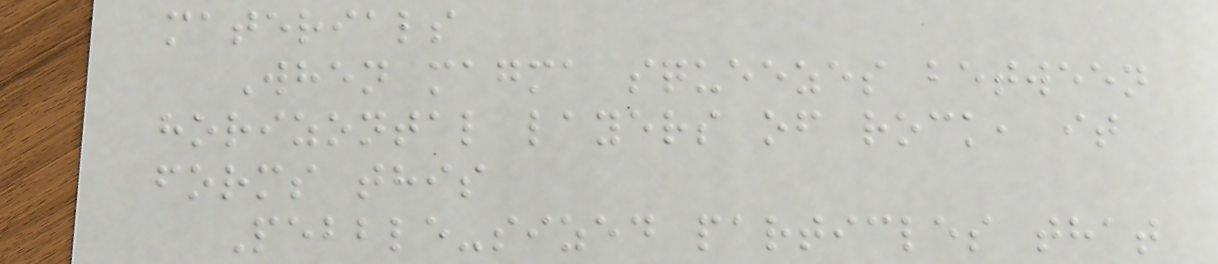materials
When magma squeezes between
horizontal layers of rock, it
forms this
Pebble-sized particles that
